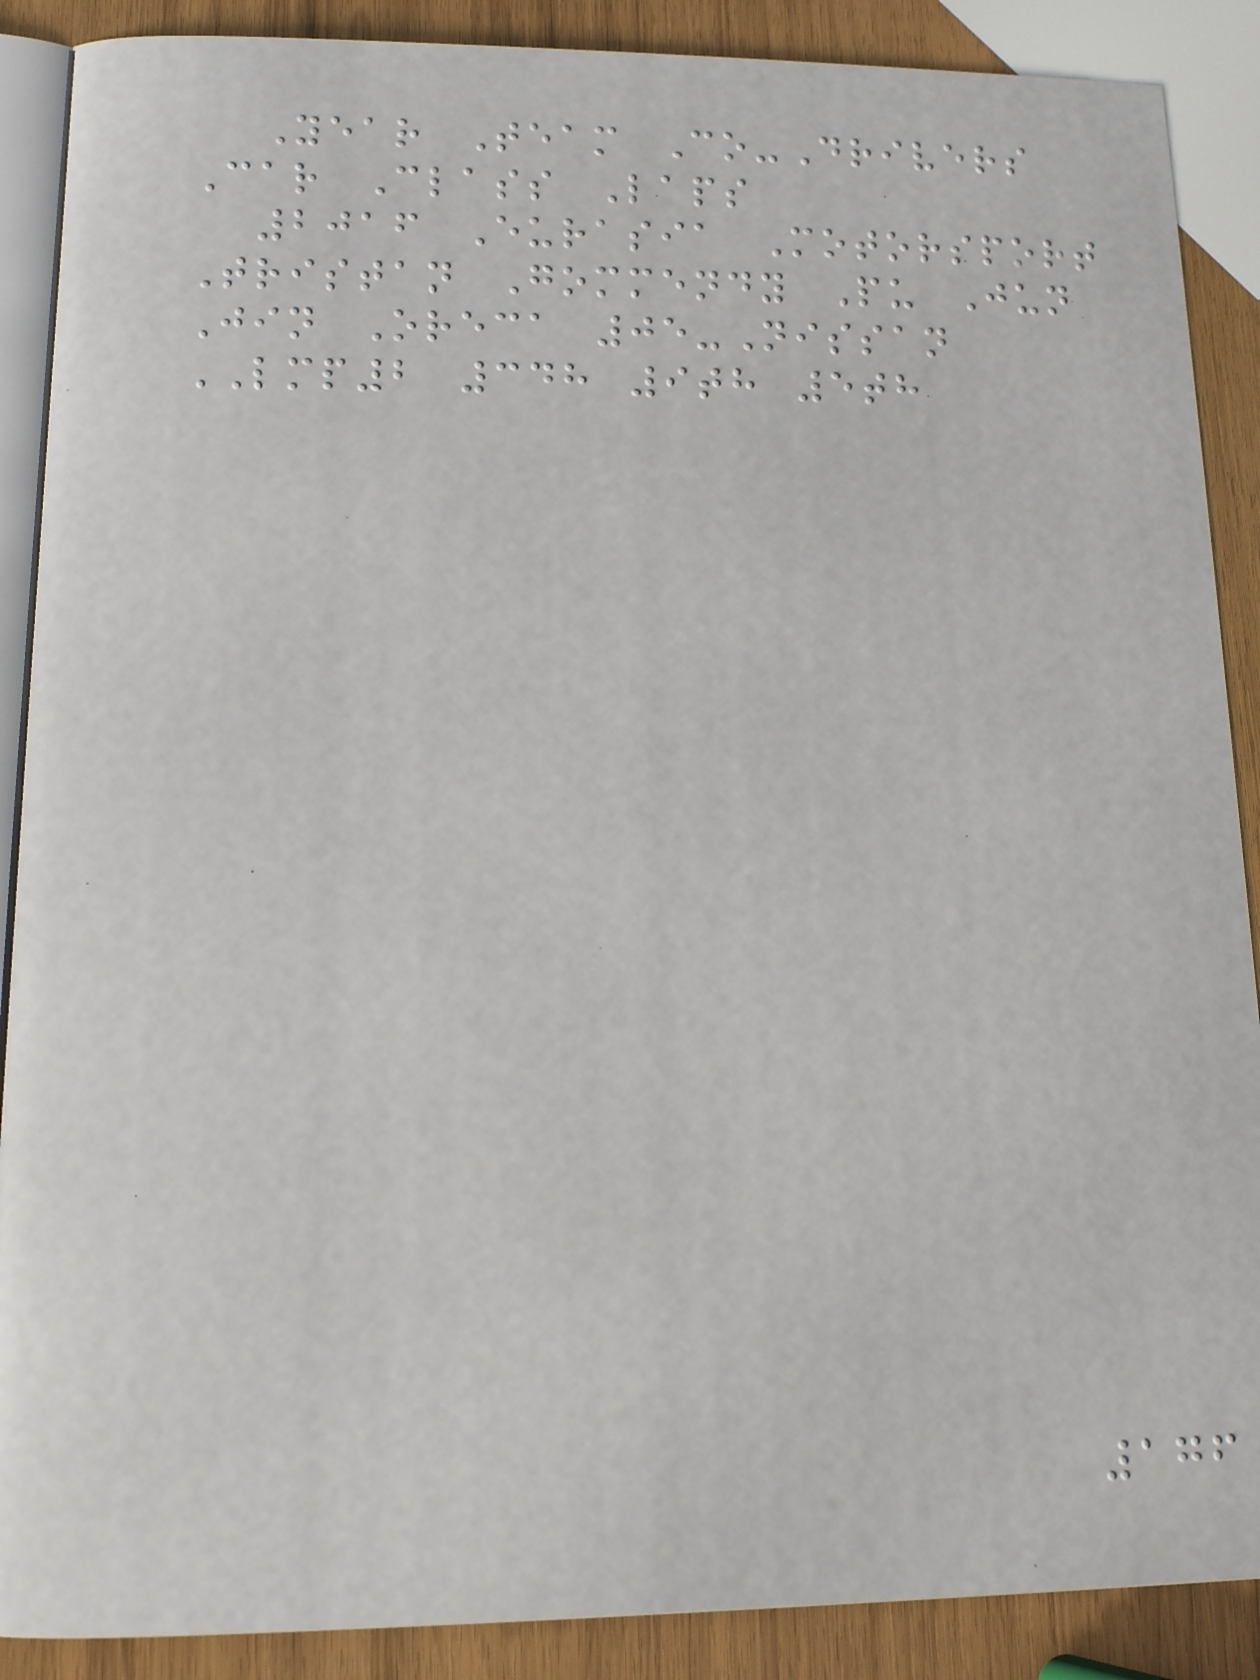Year Team Co-Drivers
Car Class Laps
2016 Eurasia Motorsport
Tristan Gommendy Pu Jun
Jin Oreca 05-Nissan
LMP2 348 9th 5th
176
